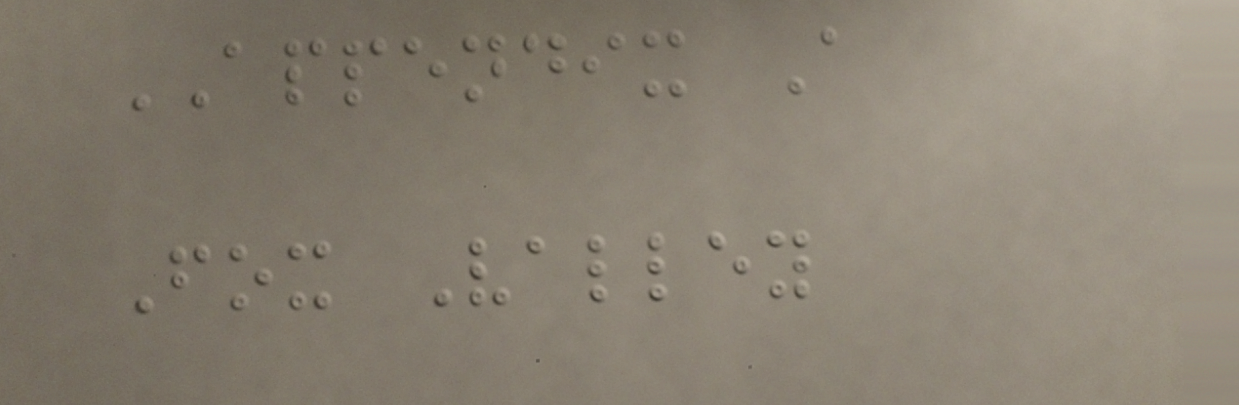APPENDIX A
Fox Valley
